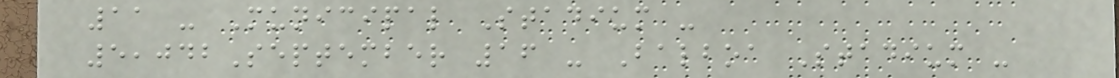11 - Municipal Stadium -
5,042September 16 - Balboa Stadium -
